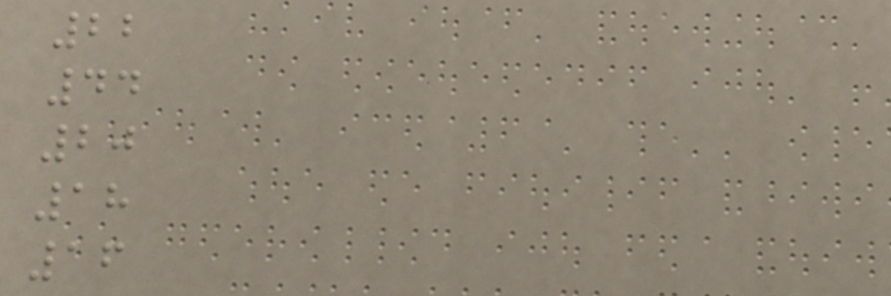22
44
20
18
16
